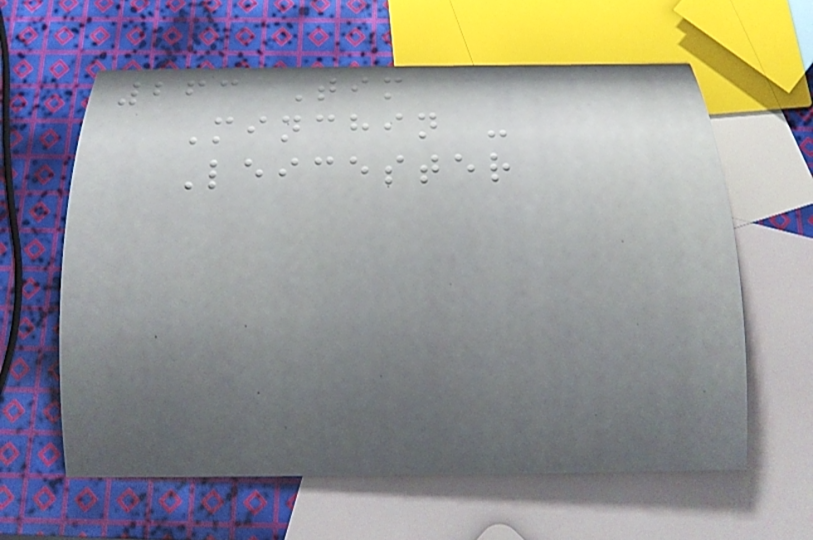263 Tim
Minchin -
Leicester
